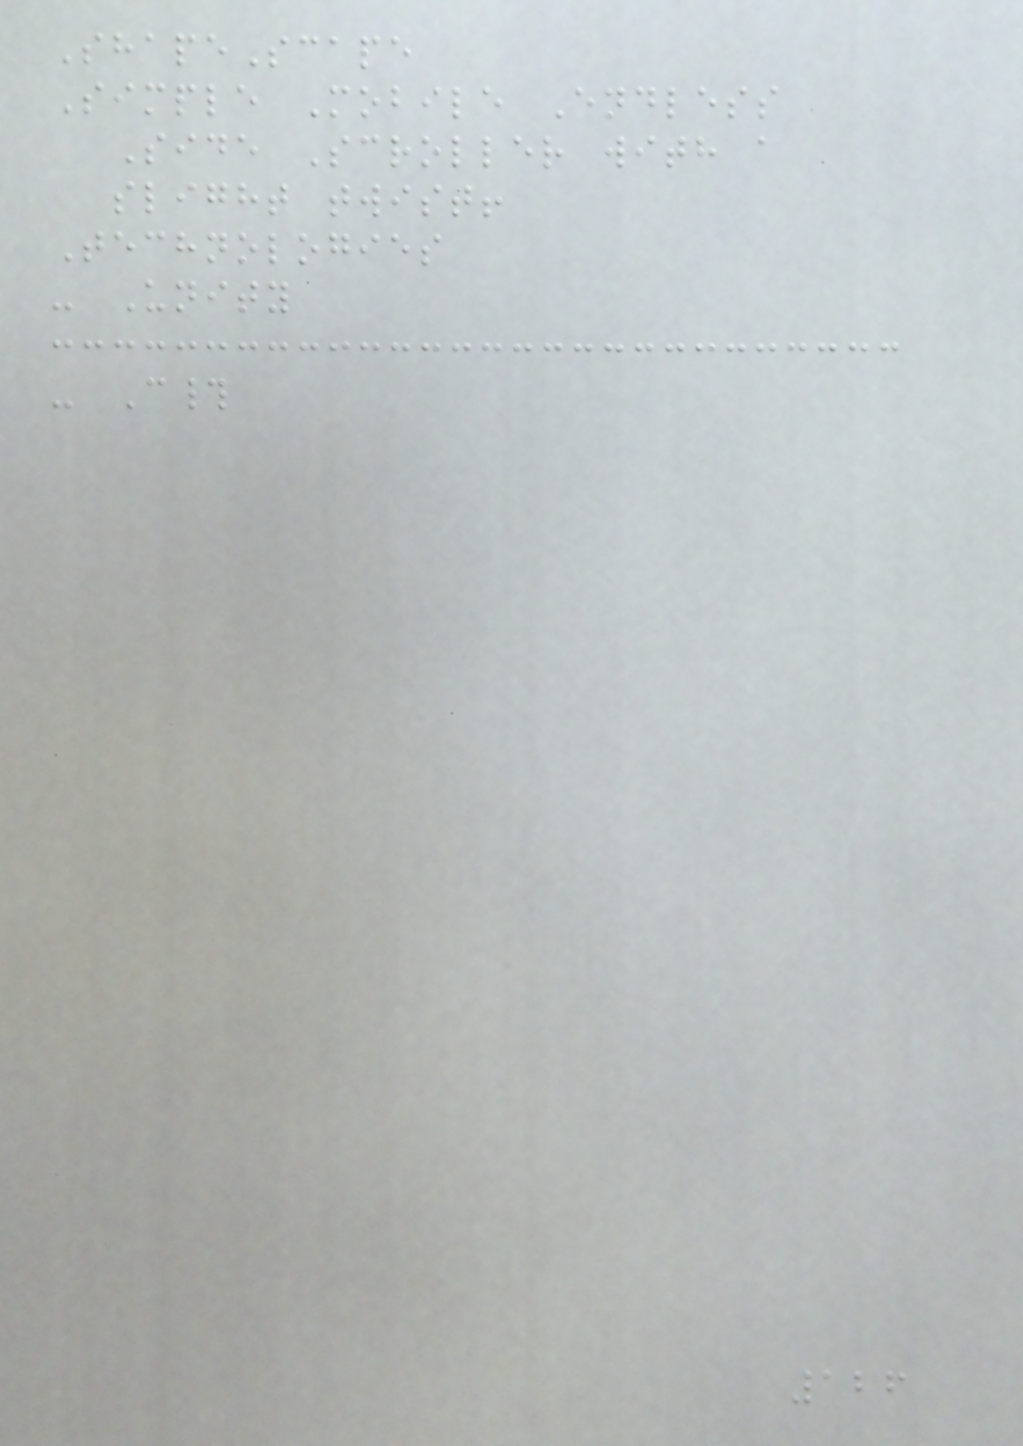ShapeScape
Simple Mobile Endless
Side Scroller with a
slight twist!
Technologies
- Unity
- C#
126
